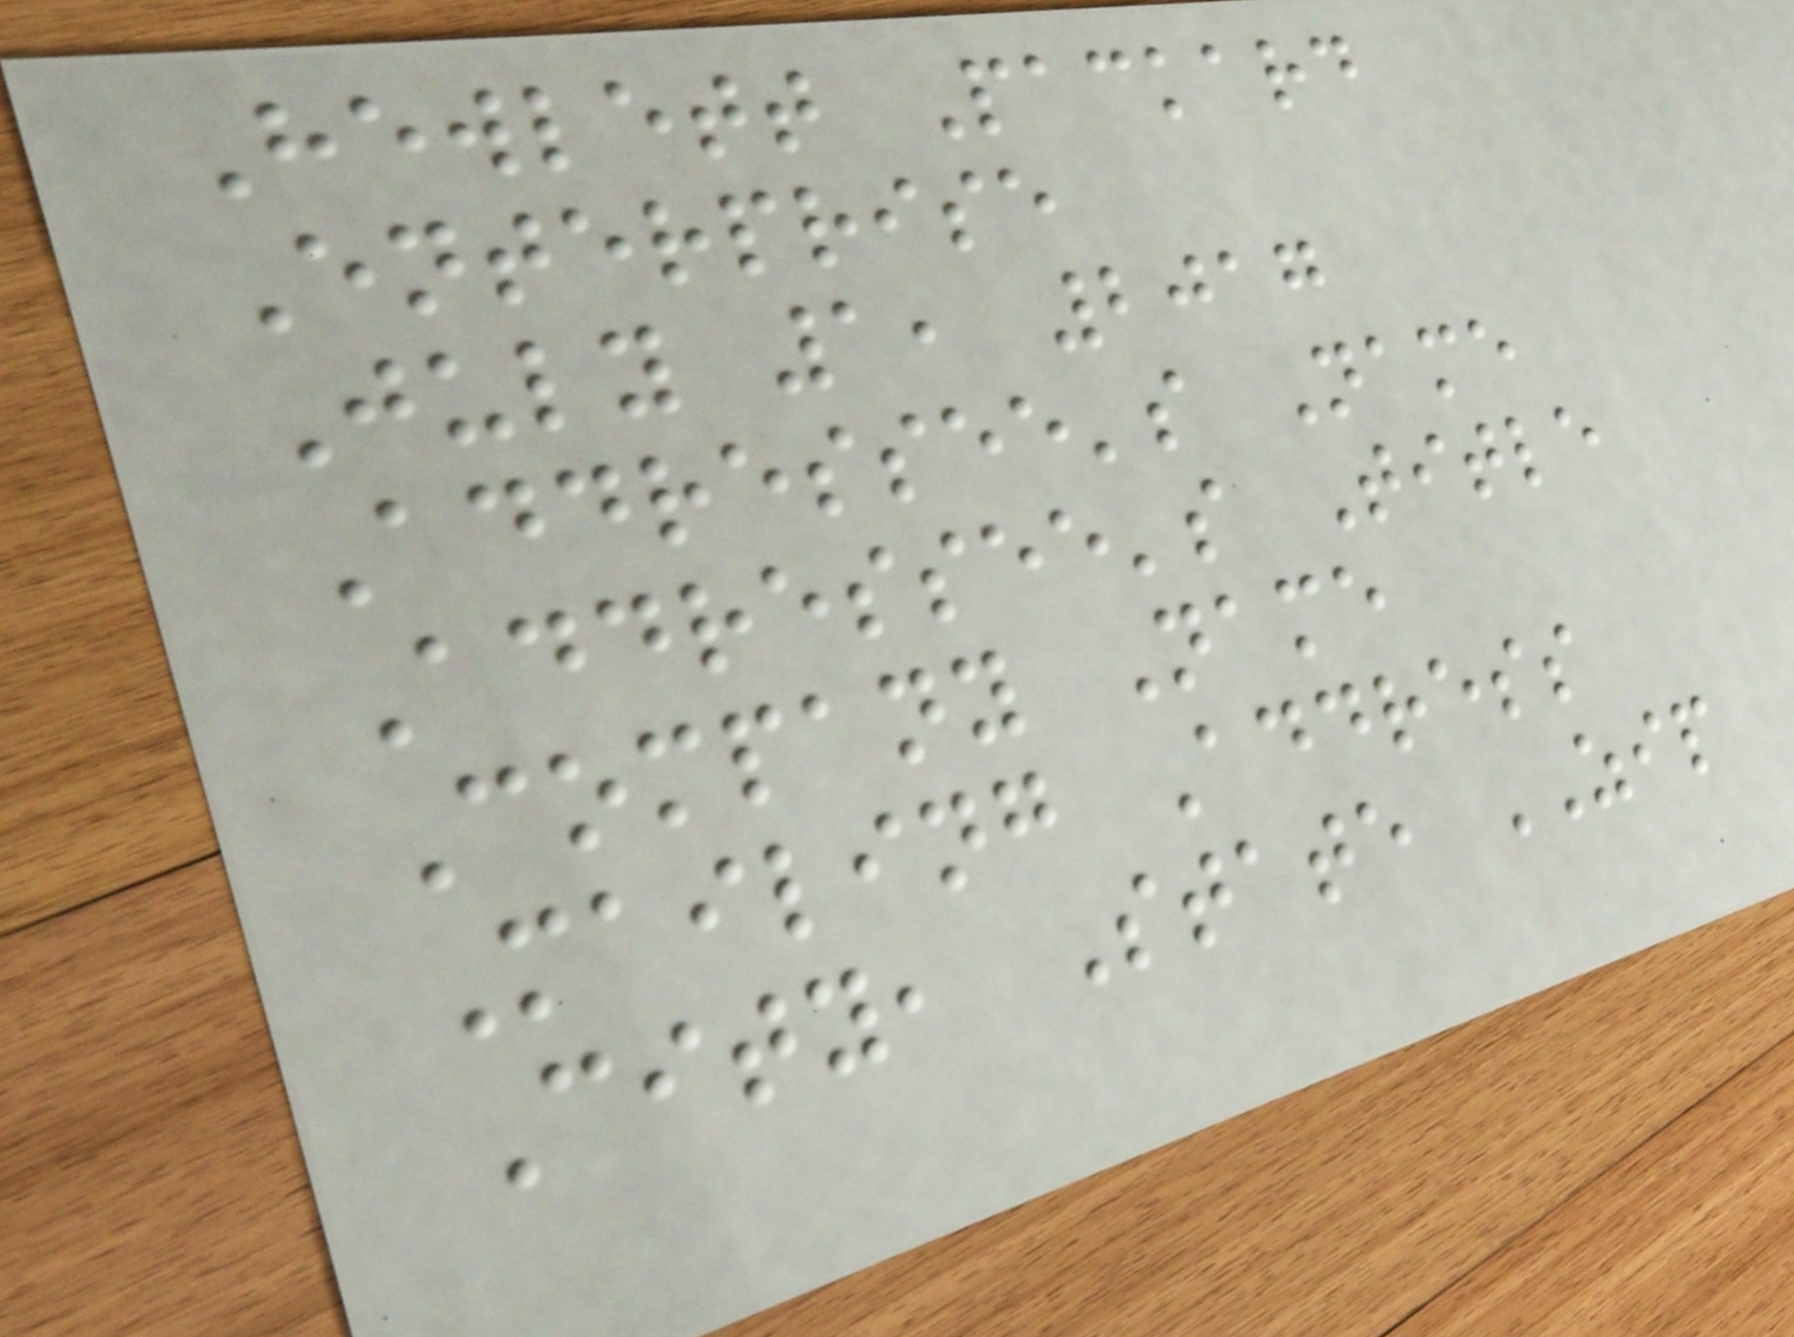Hewlett Packard
Enterprise
July 1, 2017
Addressee's Name
Addressee's Title
Company Name
Mailing Address
City, State ZIP
